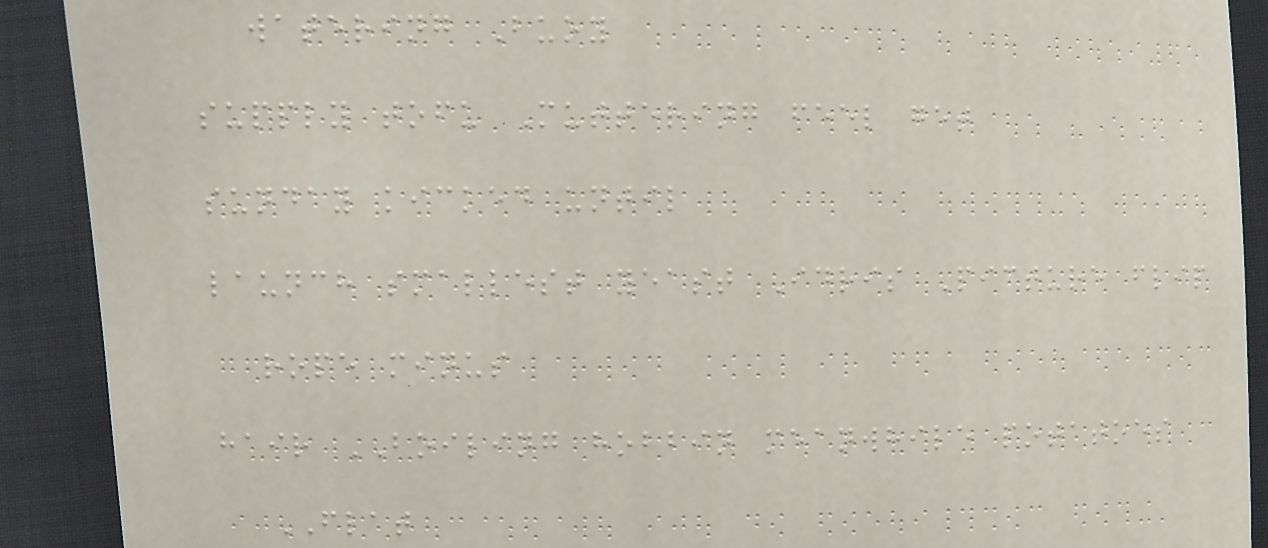watering Buoy
supply tofu Muttering feel get
sunday kicked until
launch smallest yeast Idris Picture flip
rope minus
hair BOILING hobbin meanwhile potatoes
FLAT
